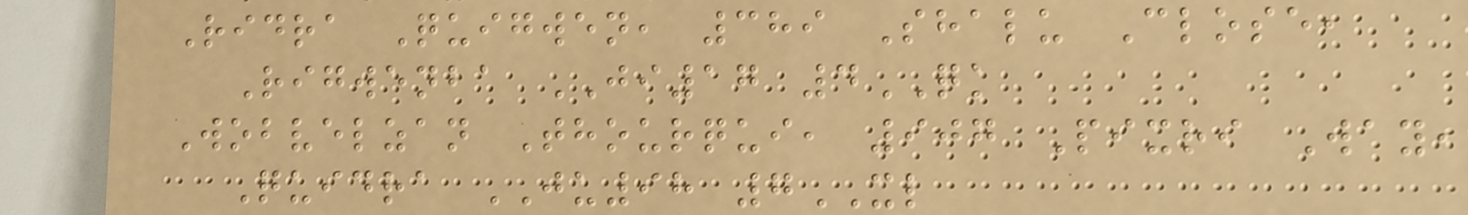Ridra Quigwen, 389 Shalu Close,
Rigwenba JI17 4QK
Wobvelzan Thourqui, 907 Pixri Way,
Quidra JU98 7XL
